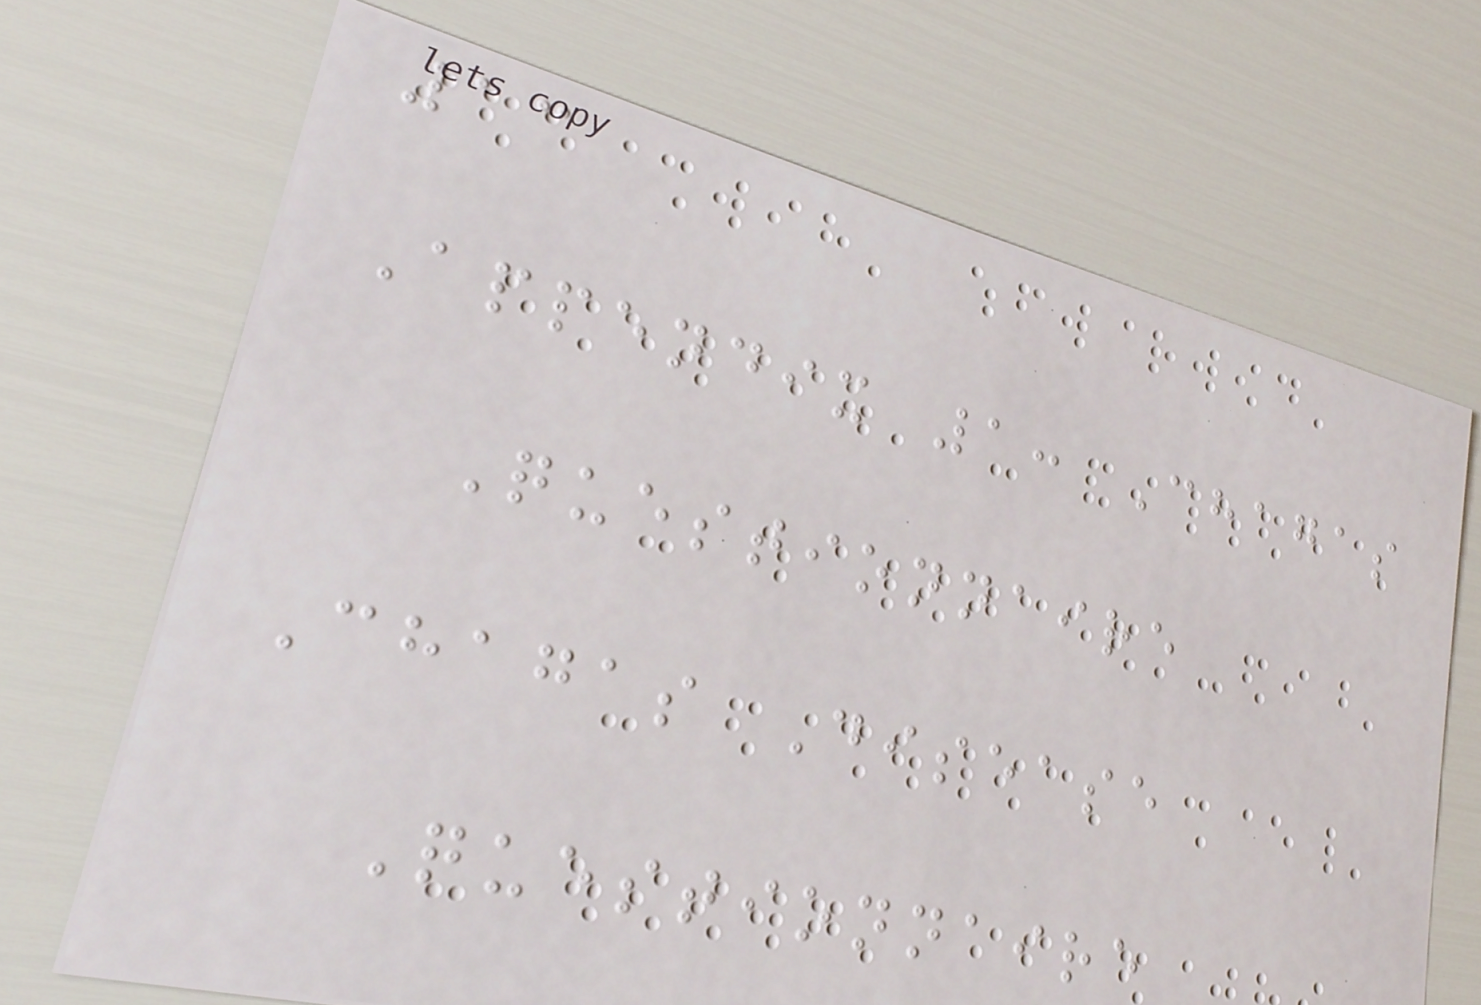13
Appendix 1: Chagas
Questionnaire
Chagas Disease
Questionnaire
